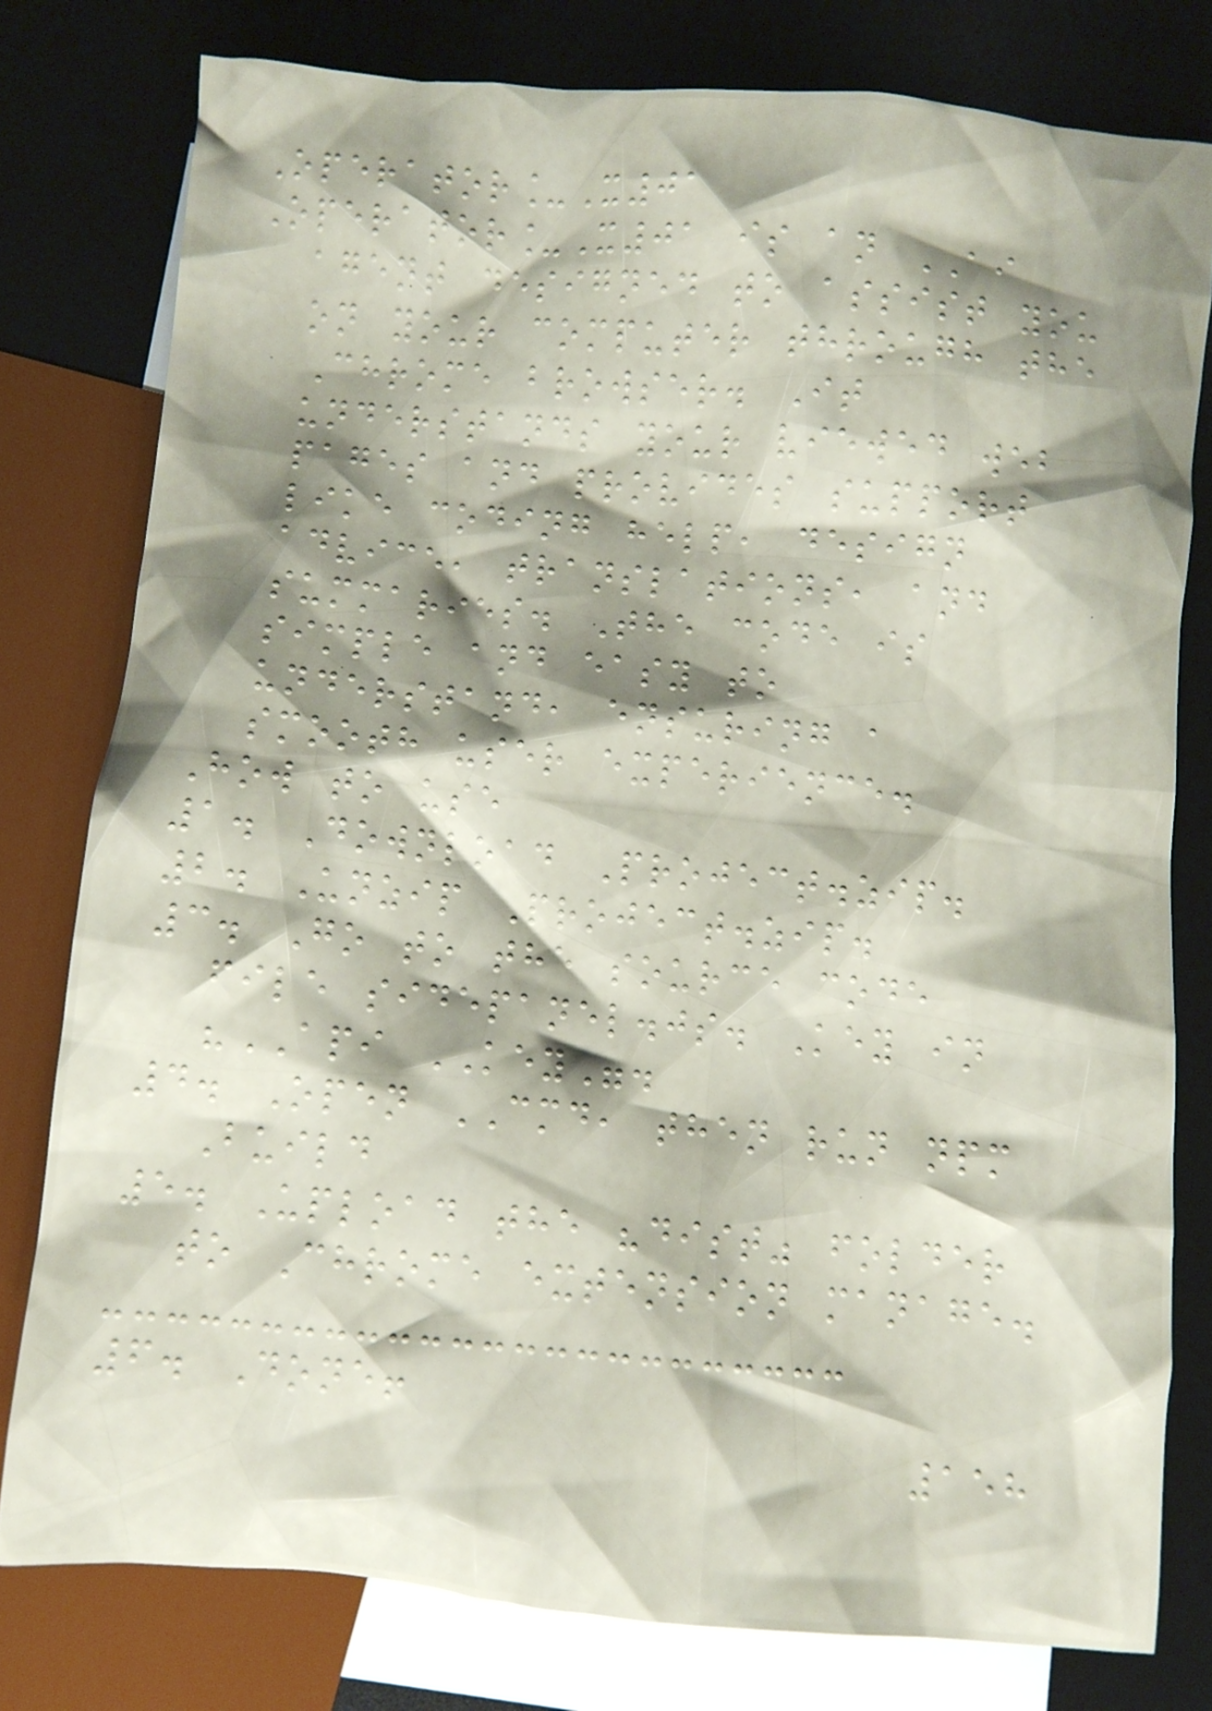Operator_X01
Operator_X01 is an AI
agent designed to assist you
on your computer through the
Chrome browser. It
understands your viewed web
pages and provides support
like coding help, design
advice, translations, and
summaries. The code is
simple and easy to
understand, ensuring a
smooth user experience.
How to use
1. Download Project.zip.
2. Unzip Project.zip.
3. Go to the source code
file sidepanel.js. Key in
"API KEY".
4. Open CMD, then run npm
Build
5. Upload the "dist" folder
to Chrome extension manage.
6. Done!
158
